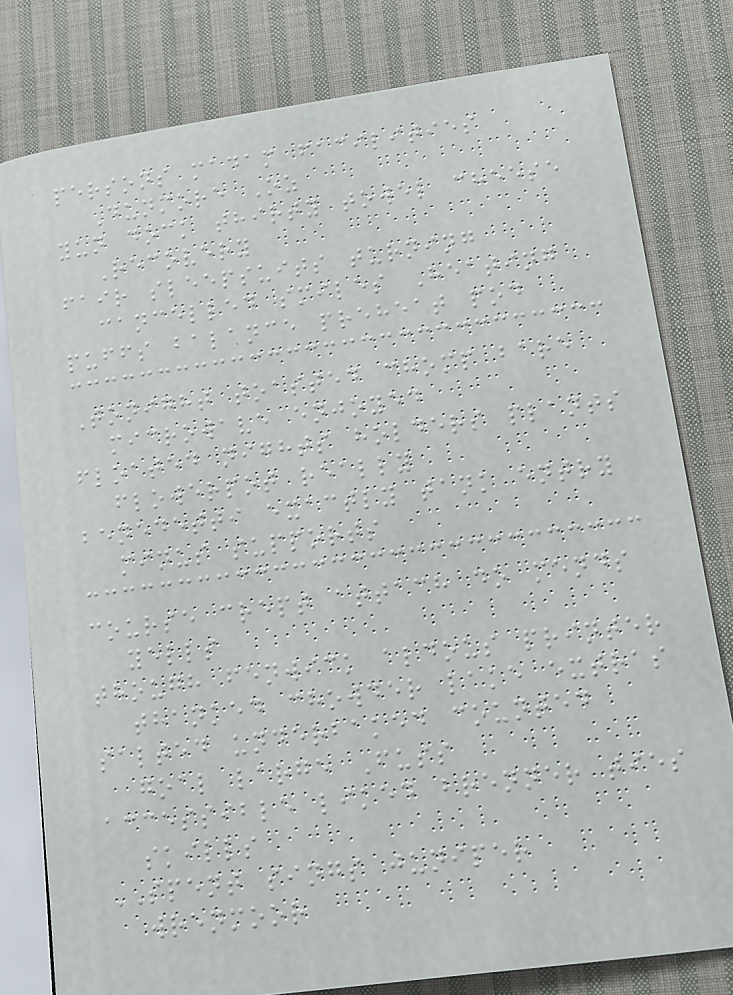persons madam facilities
Dunmore Oz
yun dock thirty towel cheese
Recovery
fair sleepsuits turning
cancelled smiles Heating
puffs balance preheat pod
Tonight toasted chomp bare
microwave enjoyed
floated nights holders plants
flowerpot really
benedetti exactly tank entry
minus supports
course crept attach do mends
yells
though fenwick aldous printer
thanked chowder lake extras
salted underbaked counted
goal large Fuss
accessible liked brenner ties
skills
SPENT sings juniper
wrenmoor
